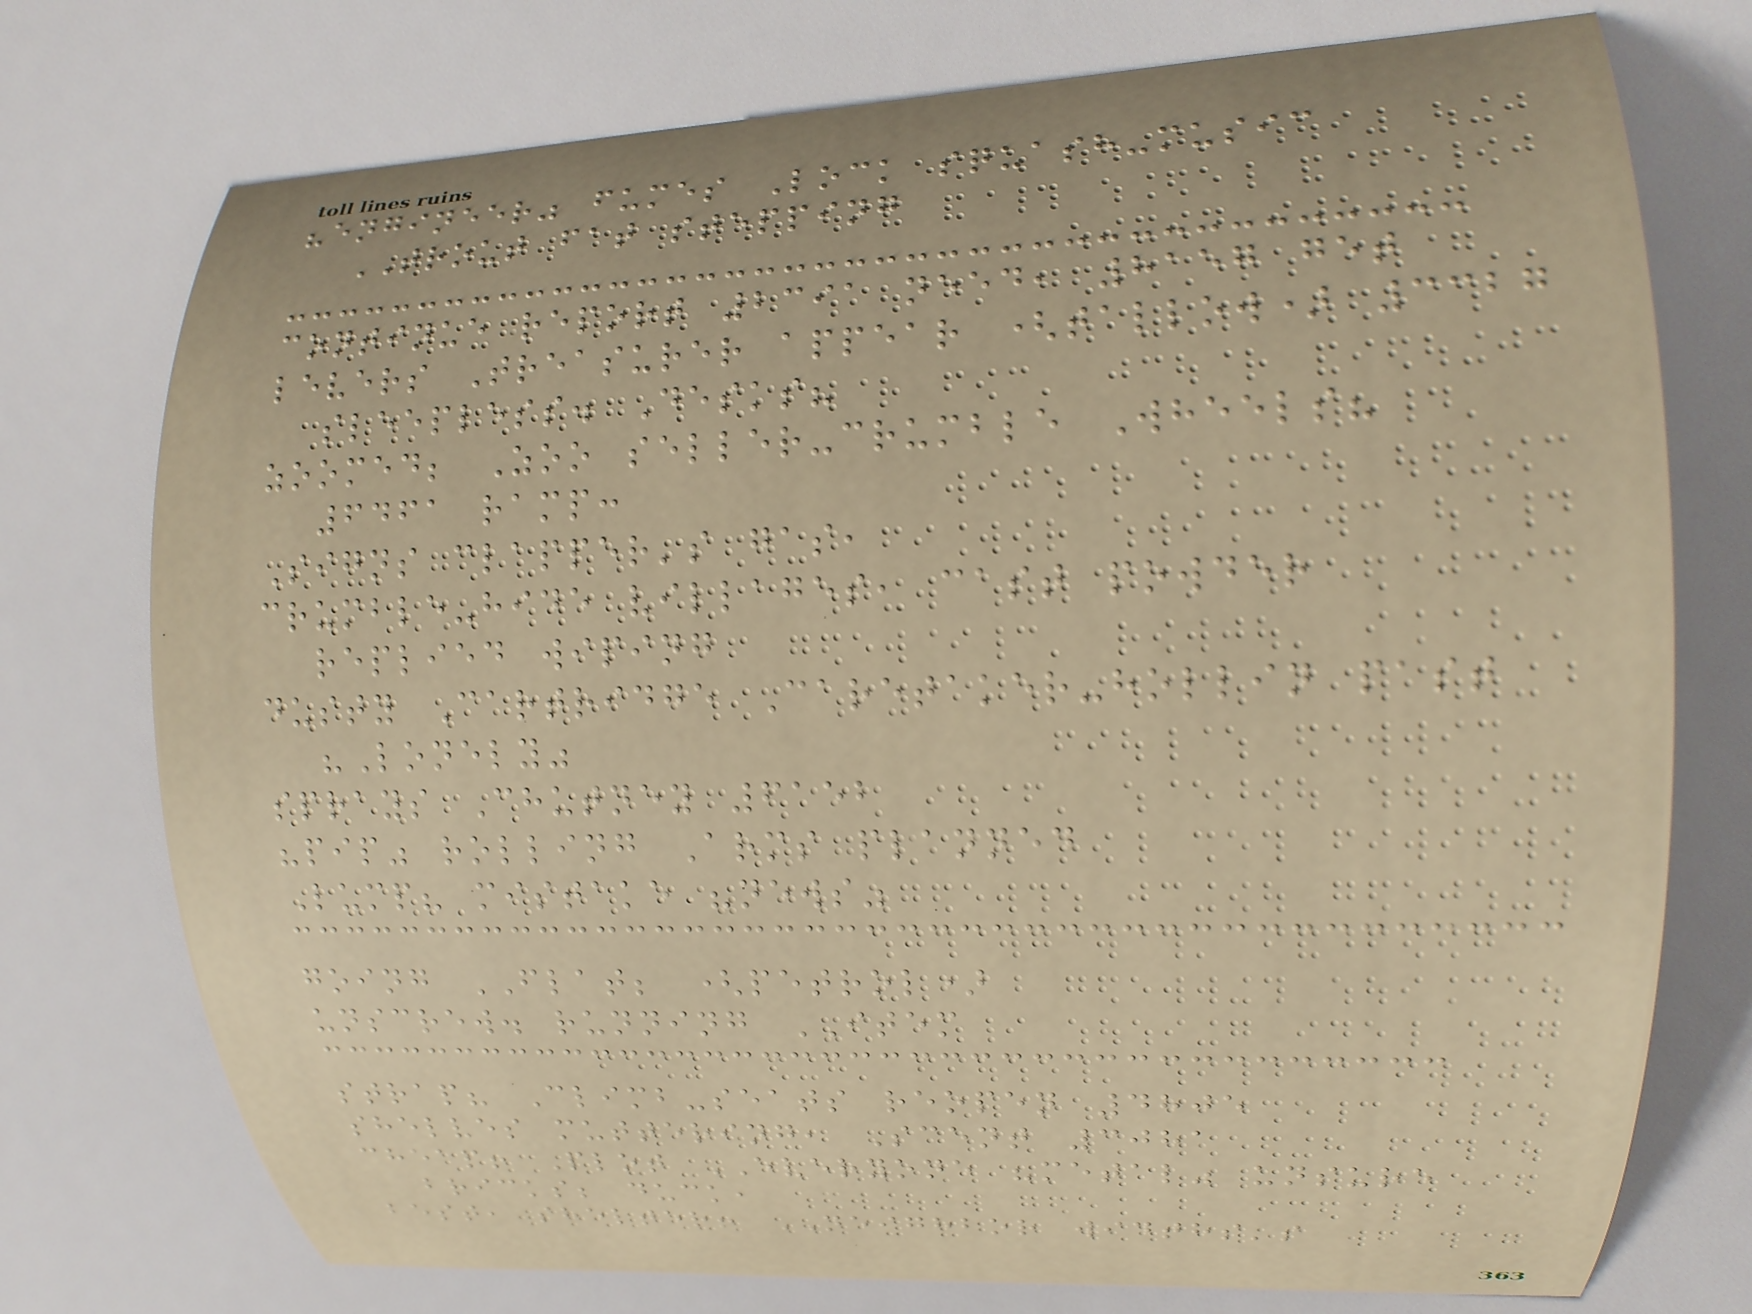"engineer" fumes Lock squash-music
TROUT fat stepping
continue report 2391 need, 8157 get
levers Treasurer appear (tallow) 3327
sleepless. Desks?
zoomed; Zoo seller-crumble Wheels?
6461 ramp:
Signs clapper's gas,
crumble-hide villages, cast powder
replied wiping
dusty Cartridge Caretaker-hollin past
"Lonely"
sprays Chutney 6152
"pip" rolling Arms planned
Lump? mistake "news"
going FLAT; (petrol)
unscrew. running ITEM
strap? Climb-seats reopen 4805
shelves muttering, Scent 3081
cheap! Plot EVERYONE "metal" unsure
bricks; duck,
best, shelter! NEIGHBOR widths's
